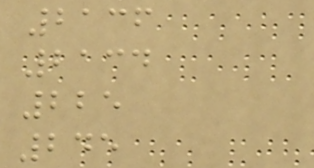2136
2134
225
245
